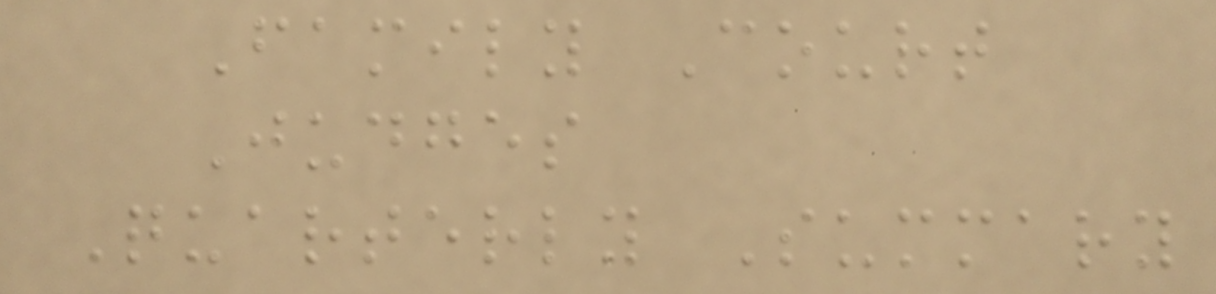Family Court
Judges
Quarterly Summary
